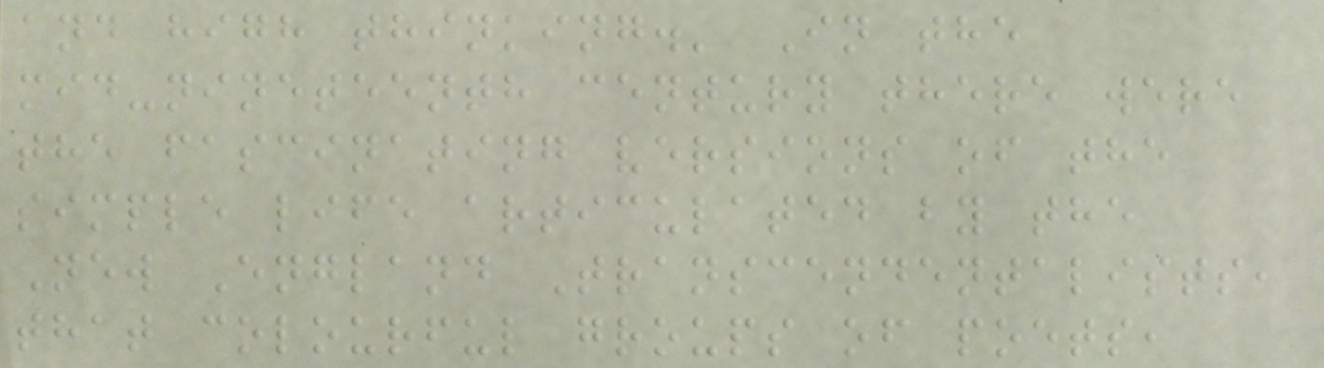and high thinking.' In the
mid-nineteenth century there were
the fascinating versions of the
simple life articulated by the
New England Transcendentalists,
that colourful groups of poets,
